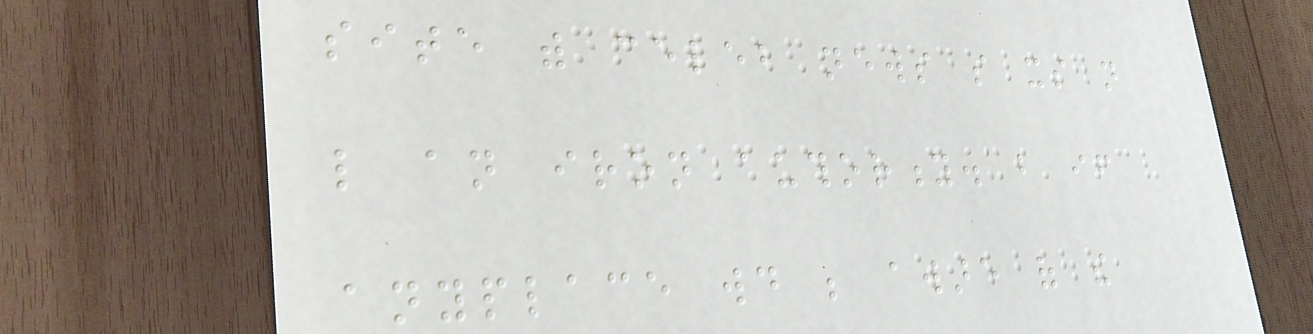site with celeb news so its not
like an iron authority. but if
anyplace would be aware of the
